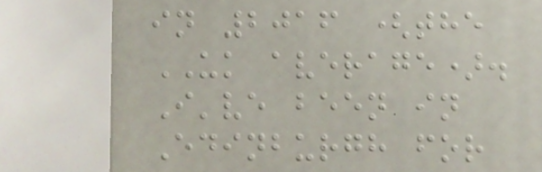in 2016 (the
UK average).
I've been in
Edinburgh for
